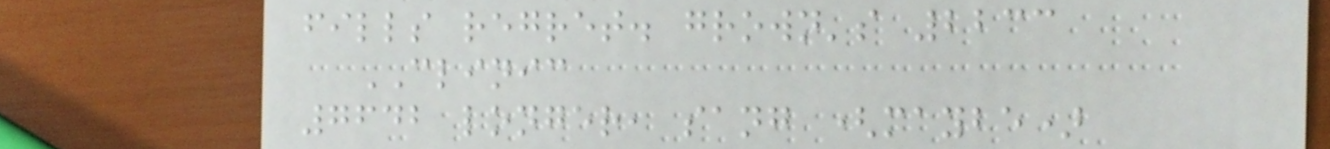fills regret. grown's 2233
CLINIC
7642 longer, sang (maybe)
